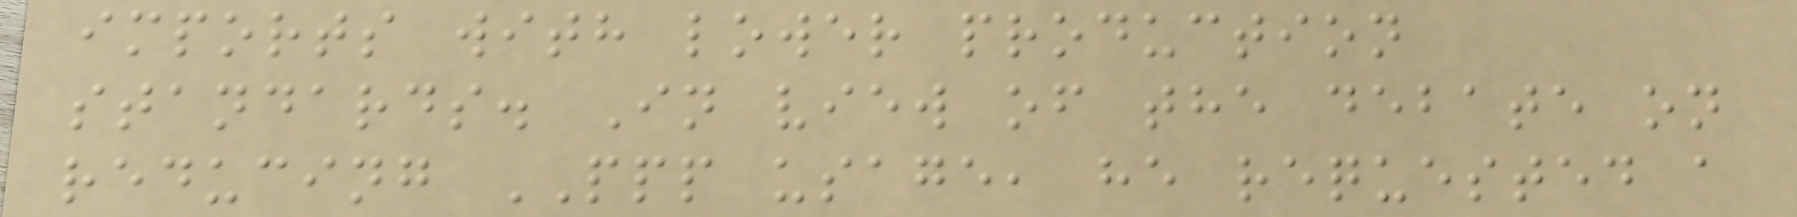imports with lower production
standards. In view of the debate on
reducing PPP usage, he requested a
